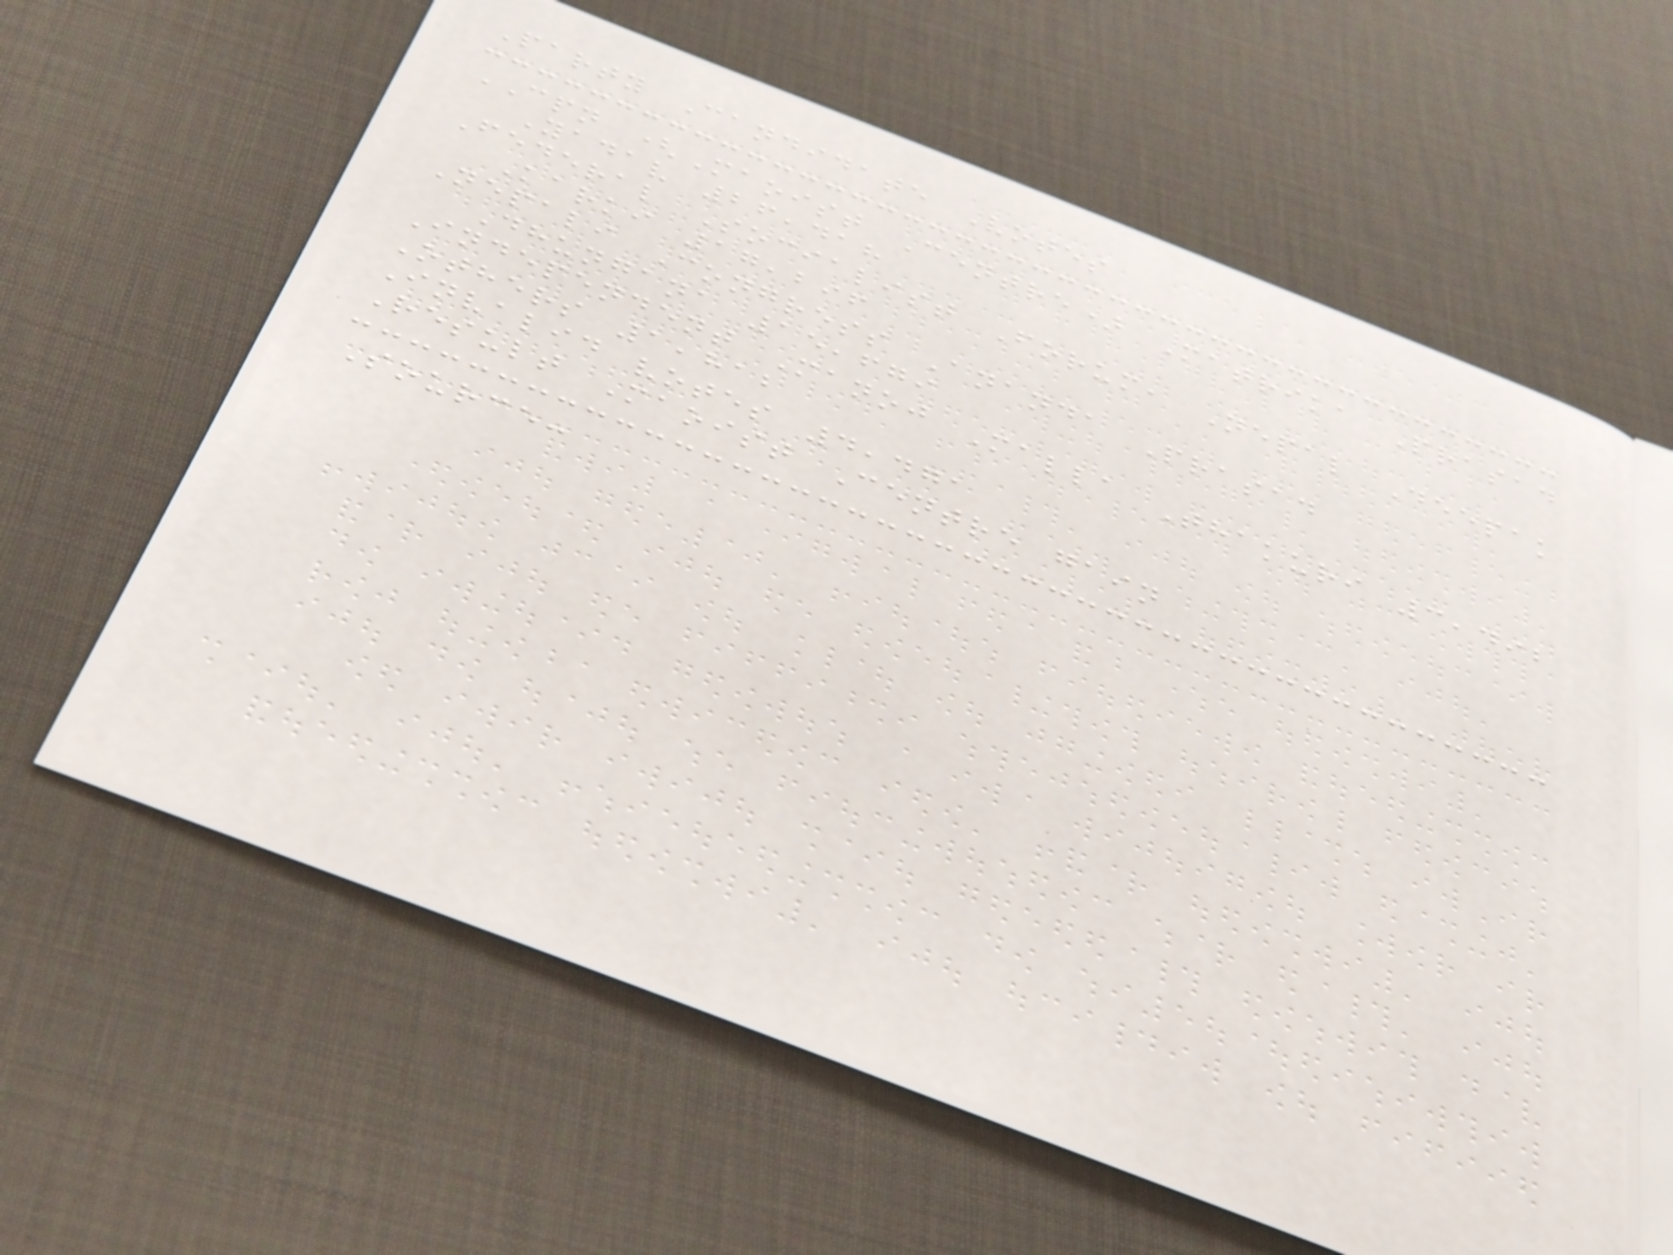Party Candidate Votes
CPN (Maoist Centre) Matrika Prasad
Yadav 26,418
Federal Socialist Forum, Nepal Deepak
Karki 17,296
Nepali Congress Ananda Prasad
Dhungana 15,679
Independent Manoj Malla Thakuri 3,492
Others 1,812
Invalid votes 4,471
Result Maoist Centre gain
Source:
